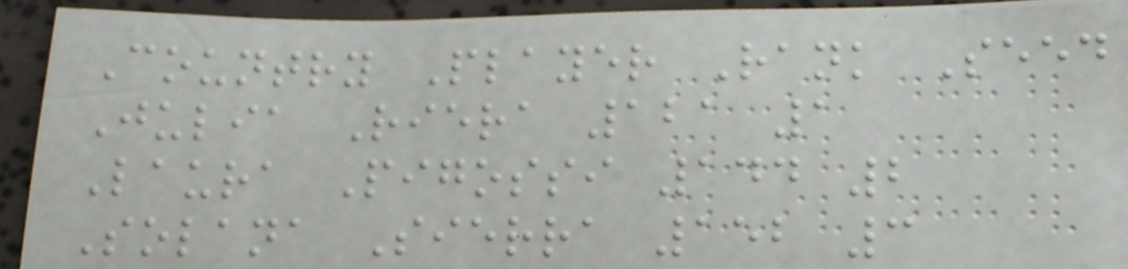Country Player Rank Seed
Julia Riera 121 1
Laura Pigossi 144 2
Solana Sierra 152 3
